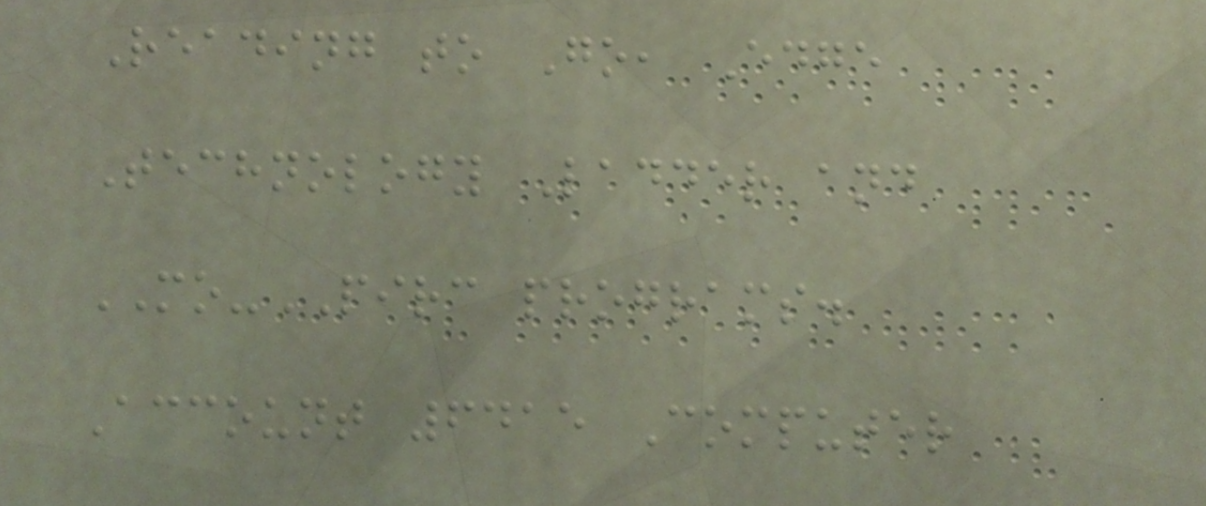Reading to Go, Edge
Technology Ladder and
MO-PIRC programs.
Account 6415 Computer
